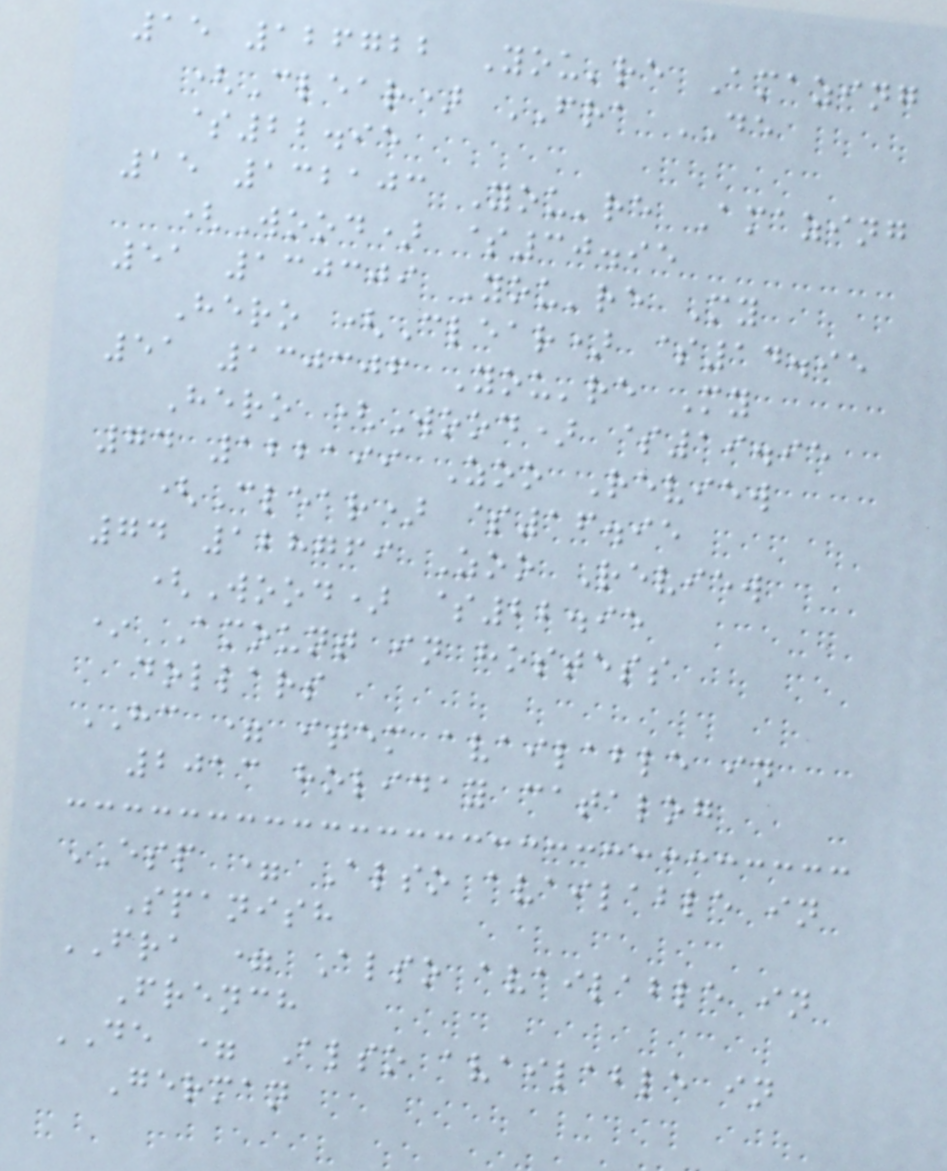15 126722 You're Amazing
(Clear) FRA DE
$22.95
15 132103 You're Amazing
(Wood) $30.95
51 130309 You're My
Hero (Clear) $14.95
51 130306 You're My
Hero (Wood) $19.95
74 122199 Zoo Review
(Clear) $16.95
74 128769 Zoo Review
(Wood) $22.95
* Amount in hostess
dollars
HC = item available in
2013 holiday catalog
ESP = Also available in
Spanish
FRA = Also available in
French
DE = Also available in
German
